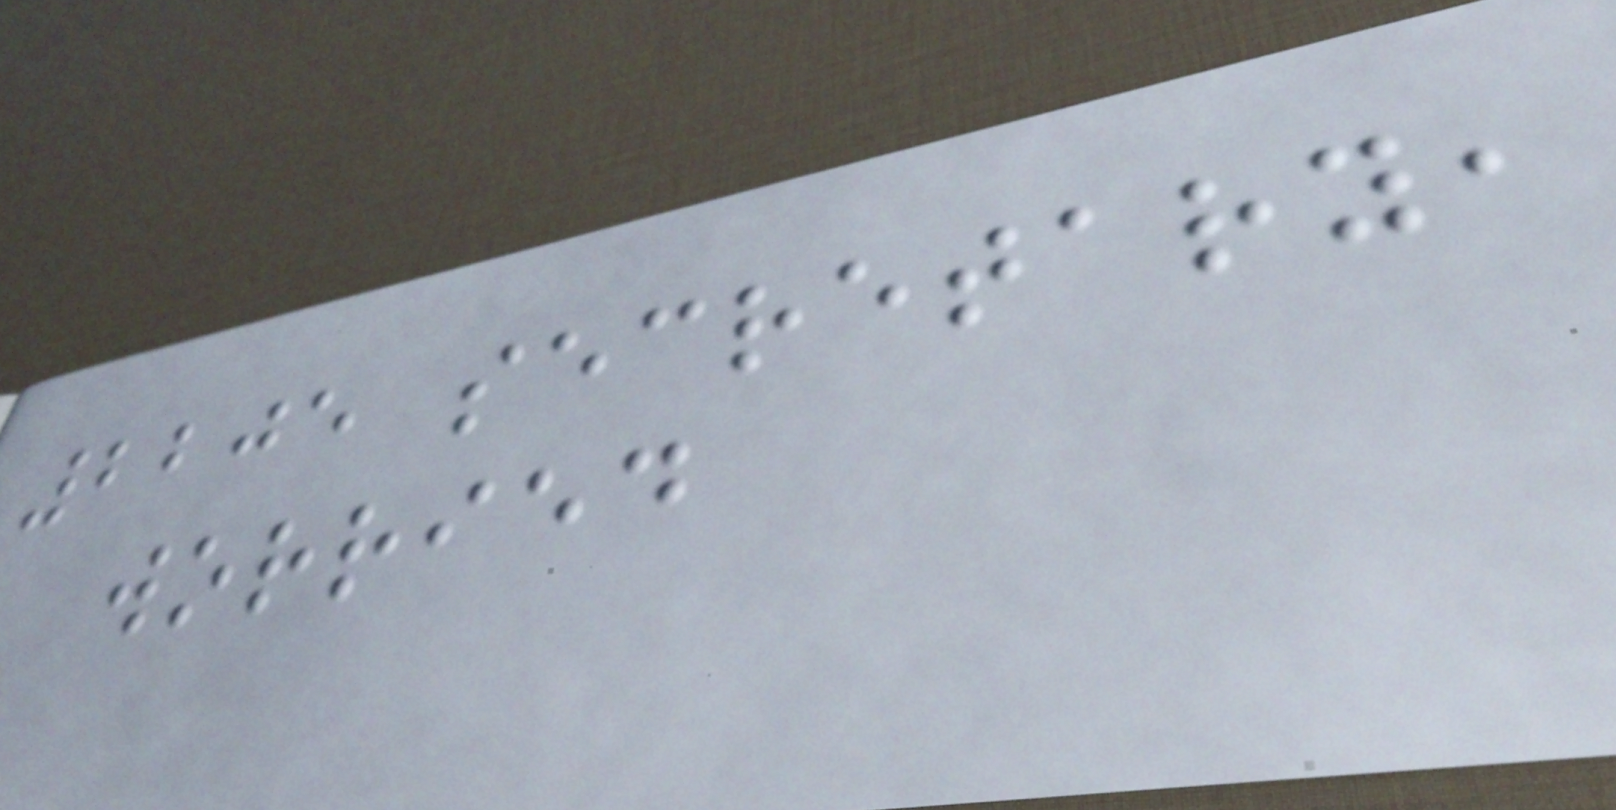2205 secretary,
worried
